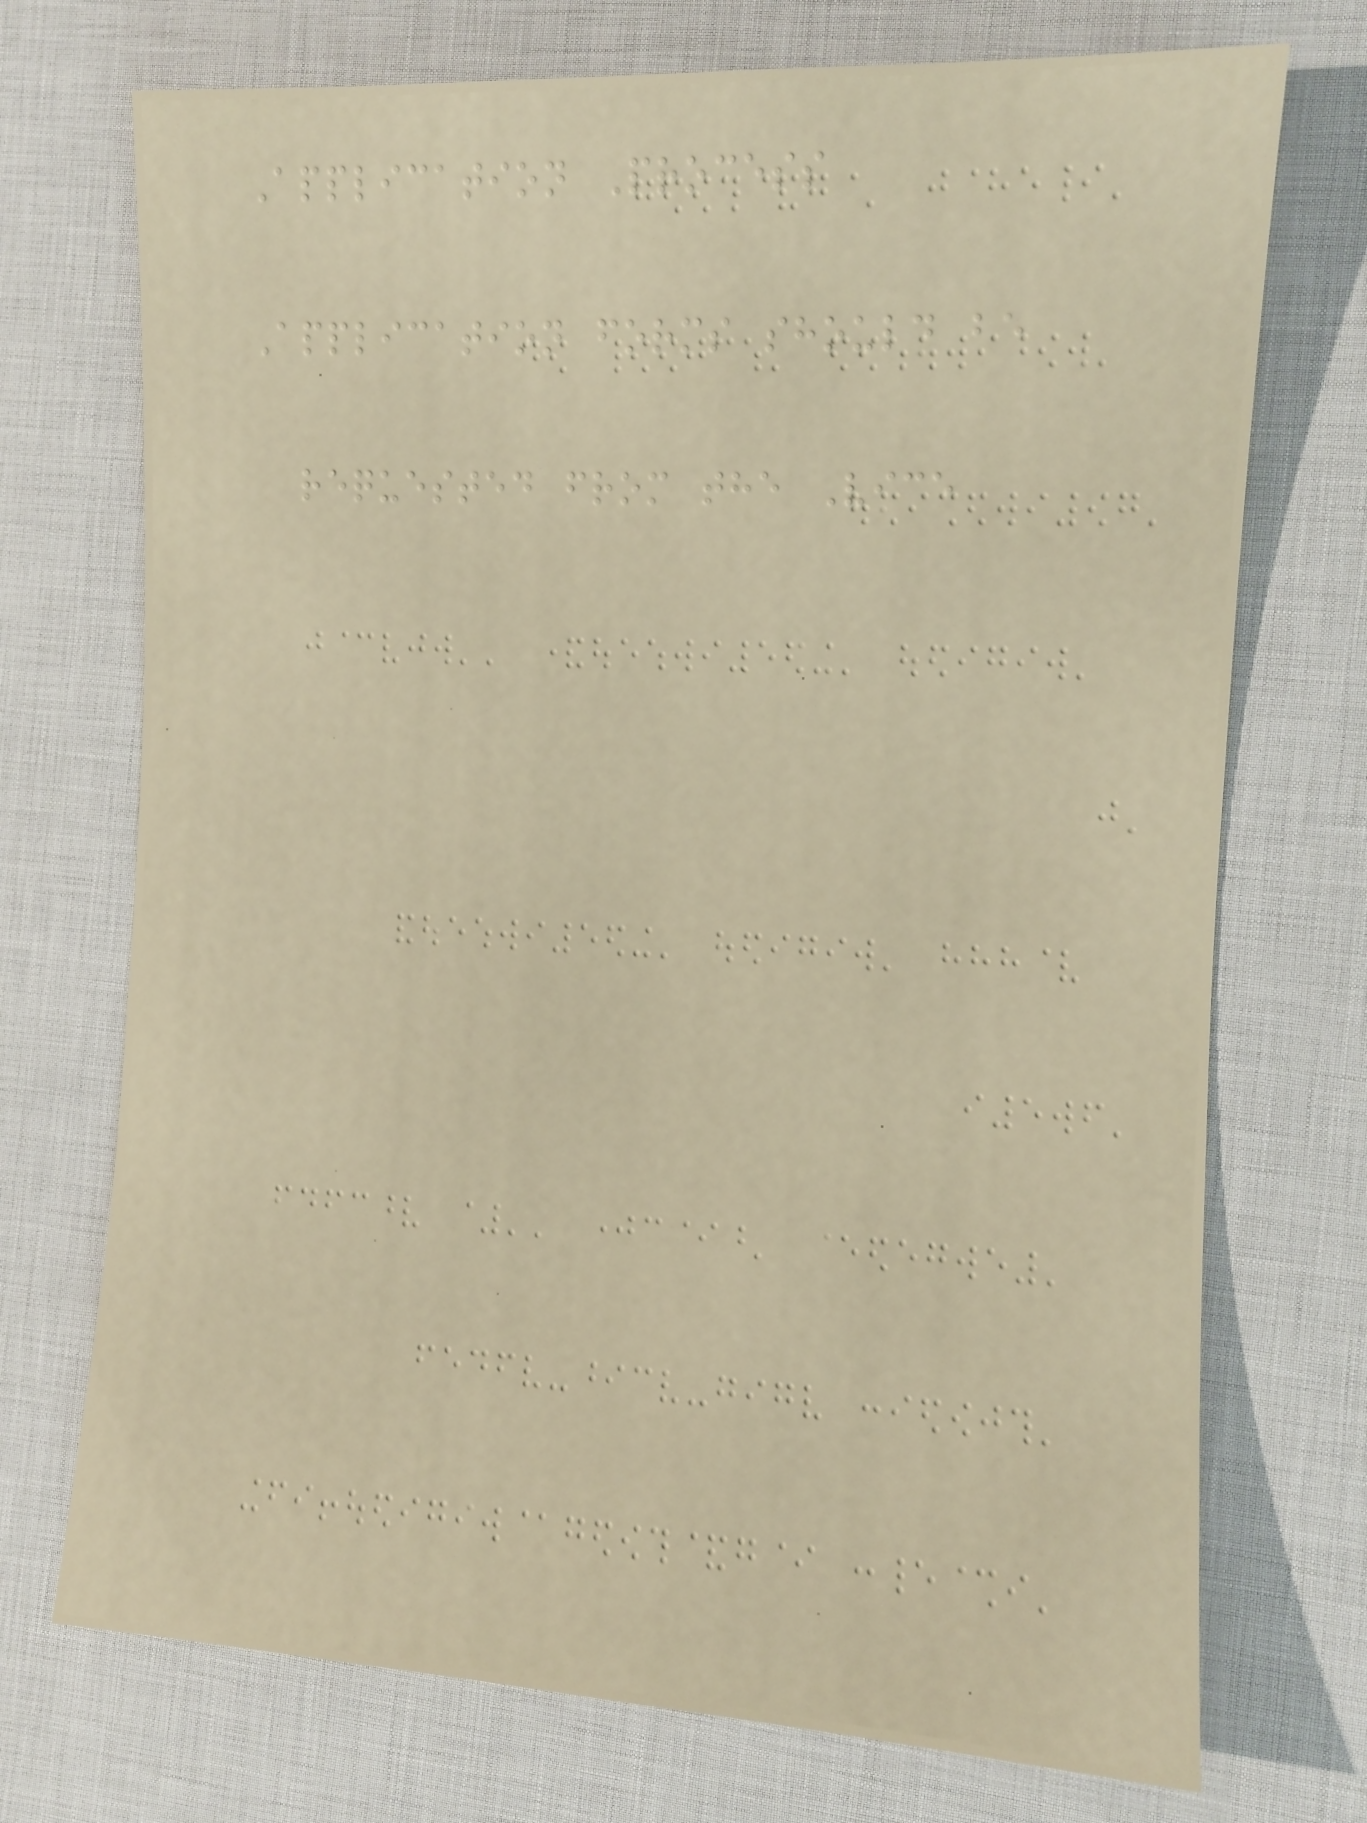Application Process
Application forms should be
requested from the Vice
